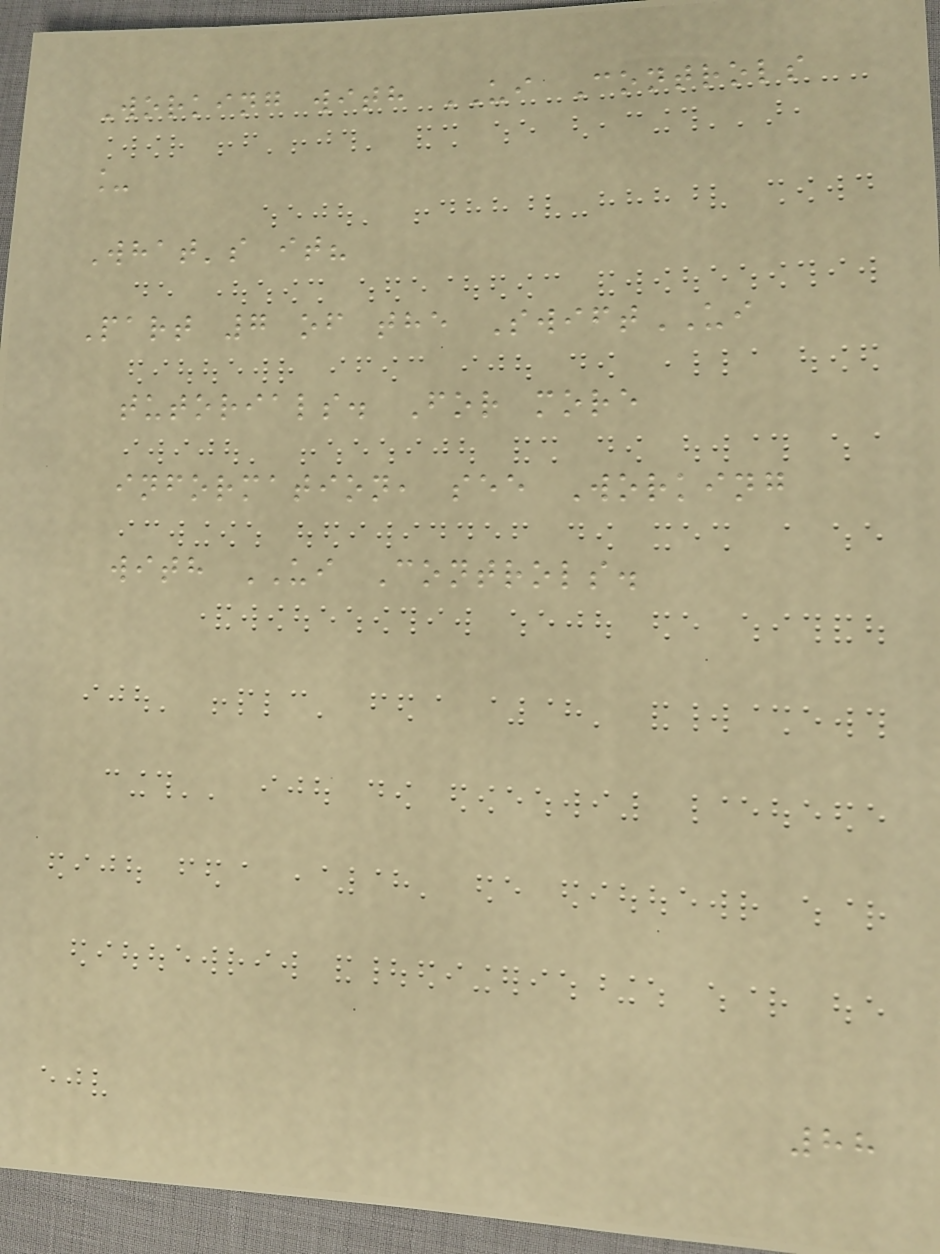Working with UI Controls
_
What's it?
Part 7 of the SwiftUI
tutorials. For more
information, see Working
with UI Controls.
88
